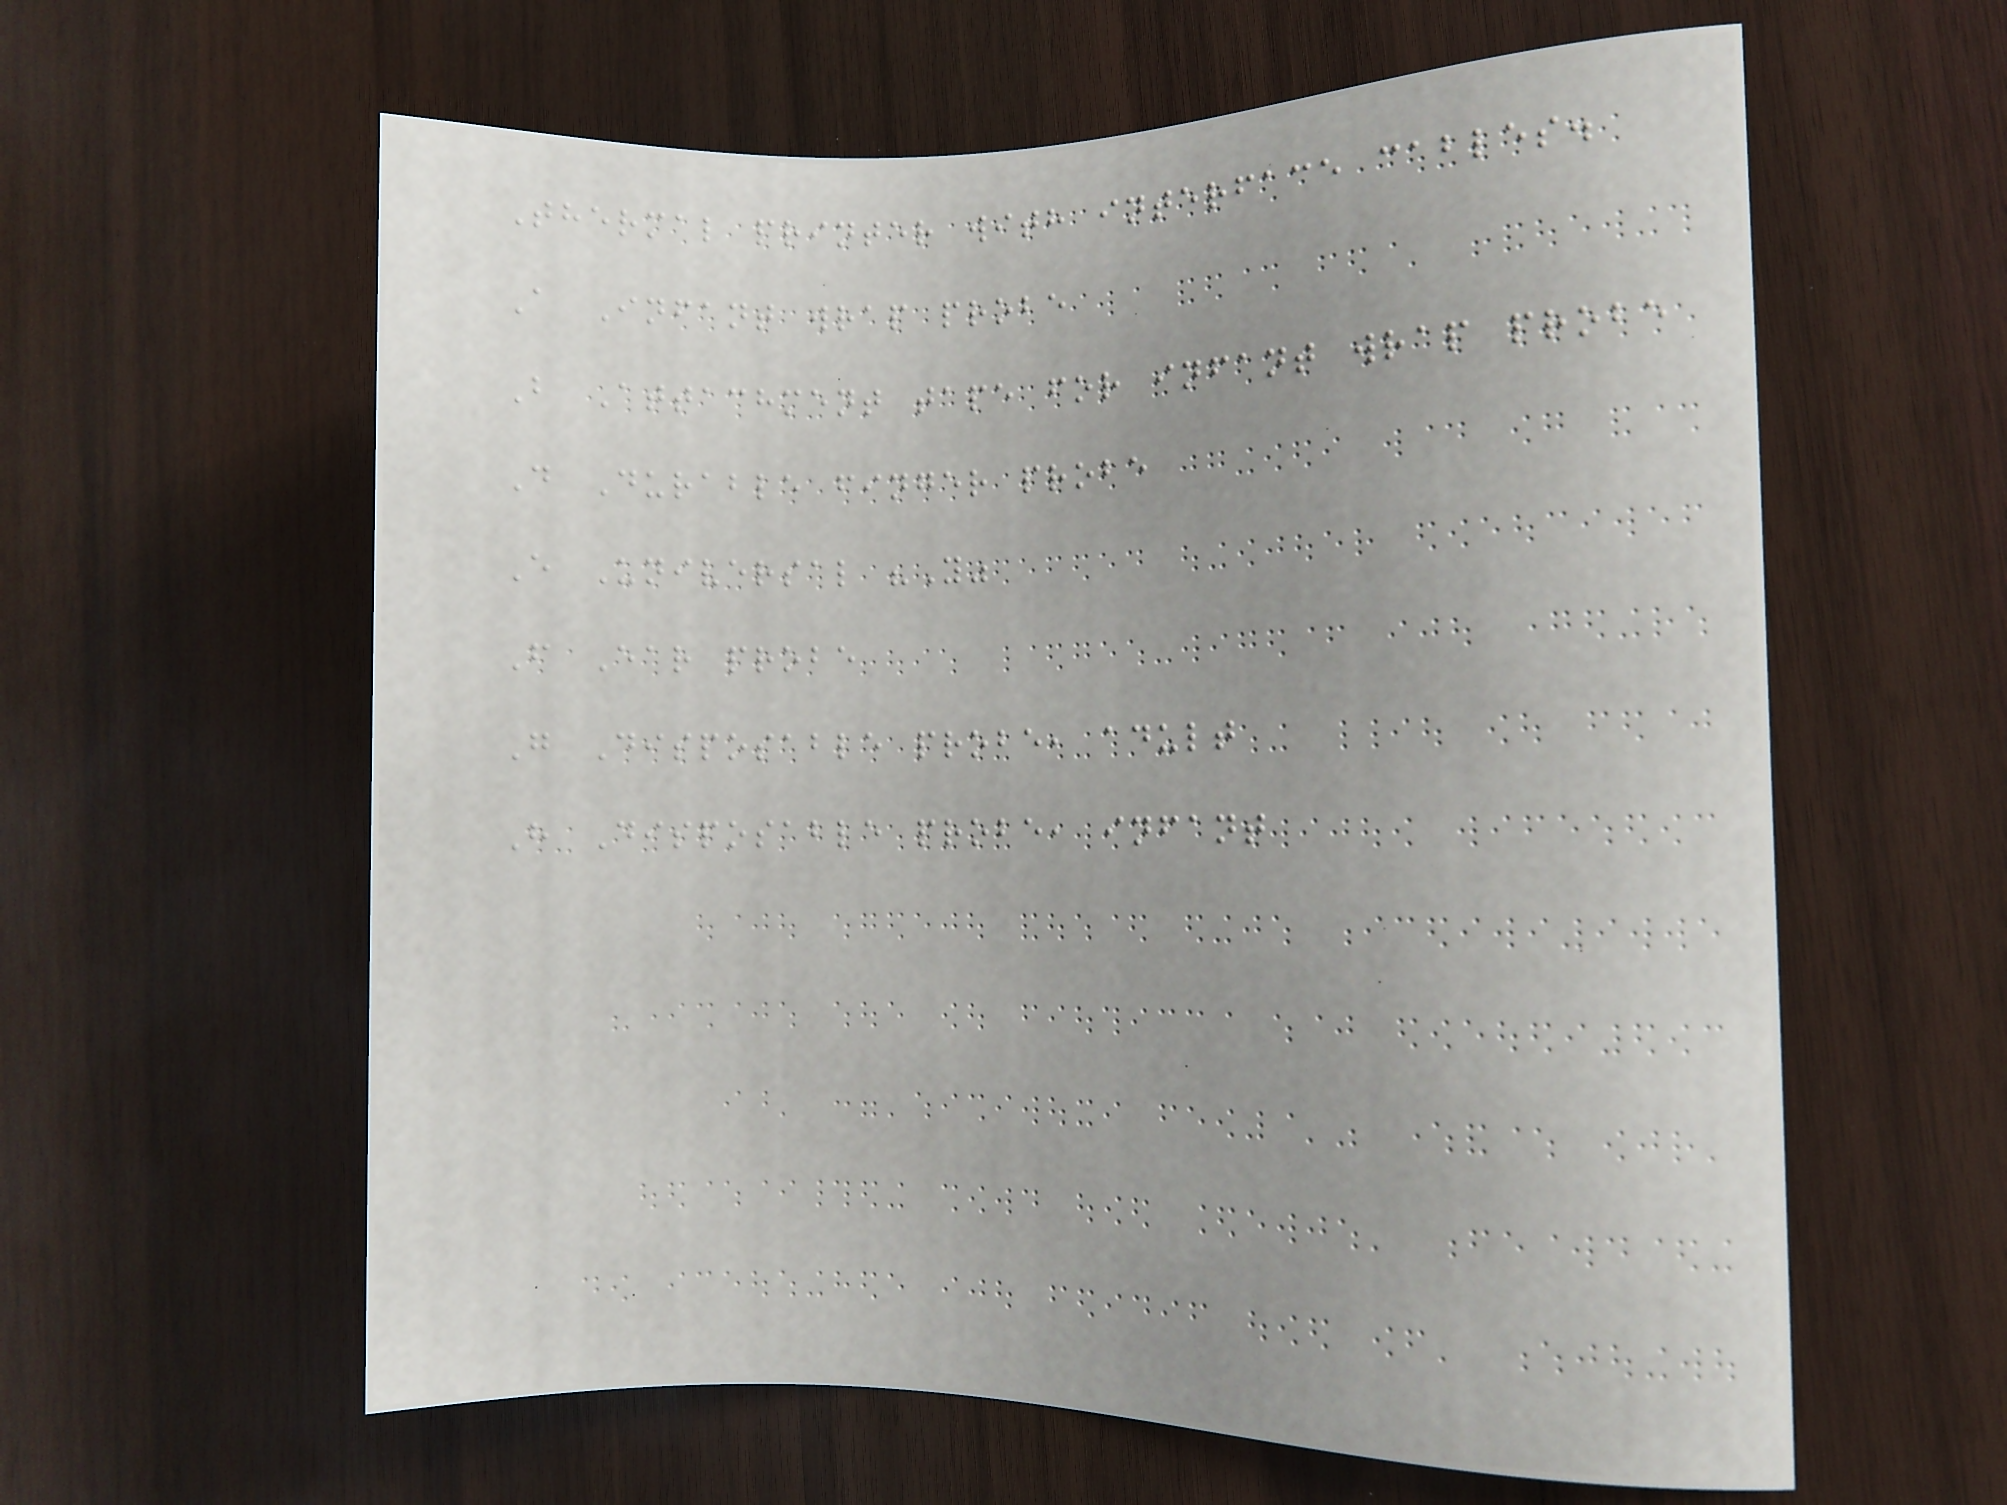Thermal printer with interface cables.
A Infant wrap probe
B Attachment tape for infant wrap probe
D Durable finger probe
E Universal "Y"
F Ear probe
G Disposable probe, adult
H Disposable probe, infant
